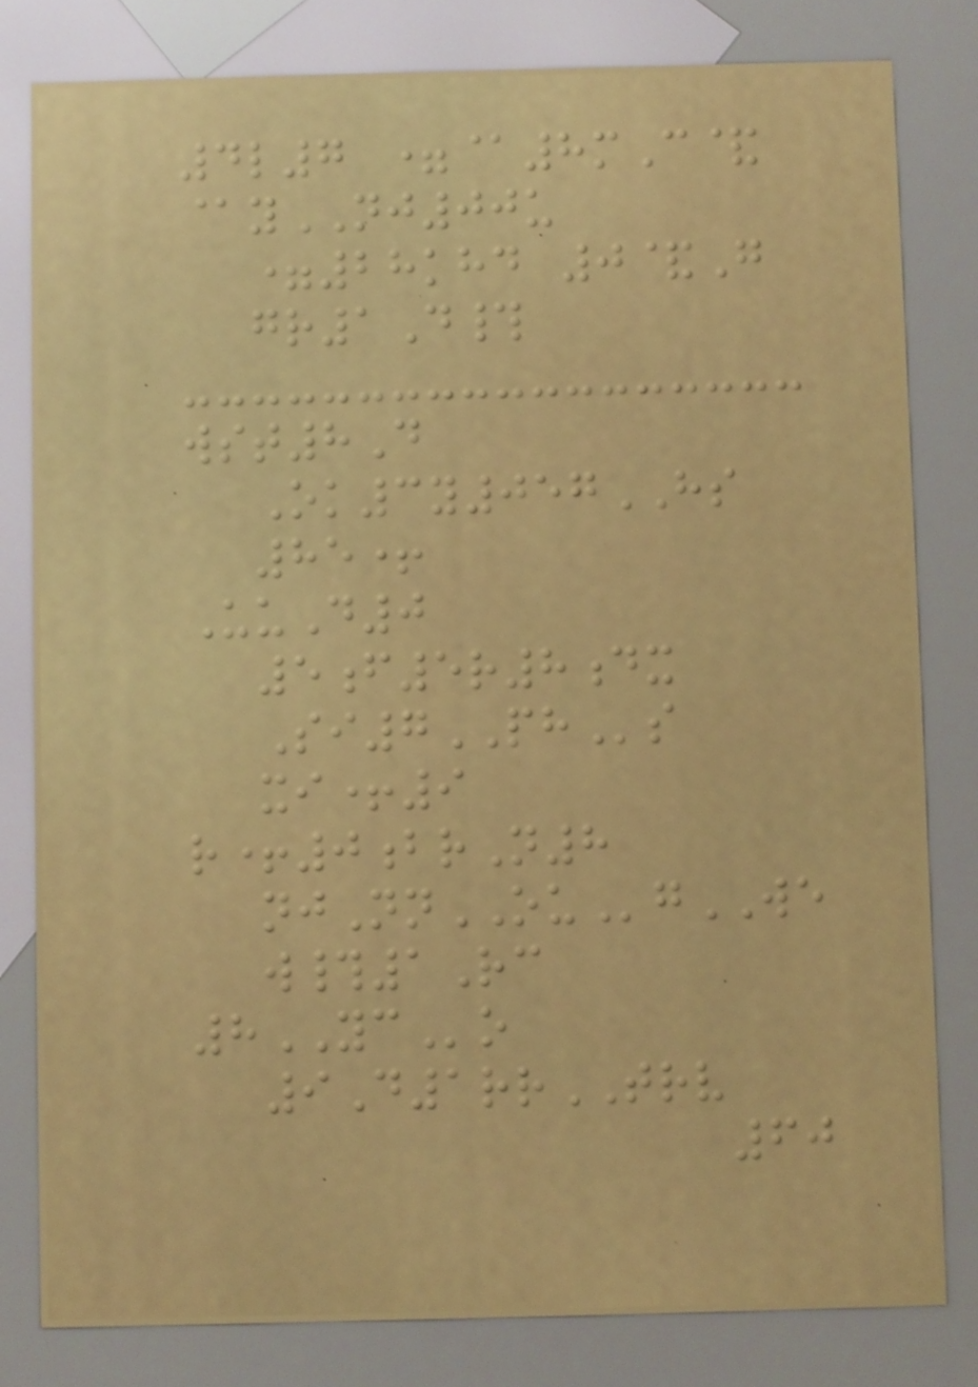4l7 =@8mC&
@yNJ00u
=28khd 0&G
gr1D#
wst8D
Ok3y057HS
85+
UuD0
5f5r8dx
Si7PHs
xi+9
r+0brN8
njNnOUgWE
w#1Rc
8YCo
9D1rrTRV
60
